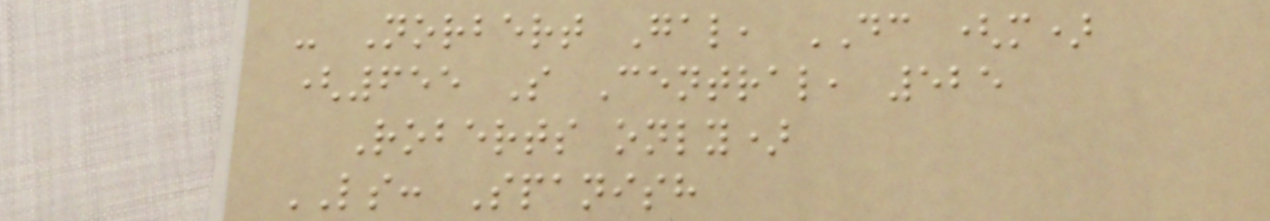- Norbert Gal, DC (m)
(655 S Central, 525
Roberts only)
LS: Spanish
